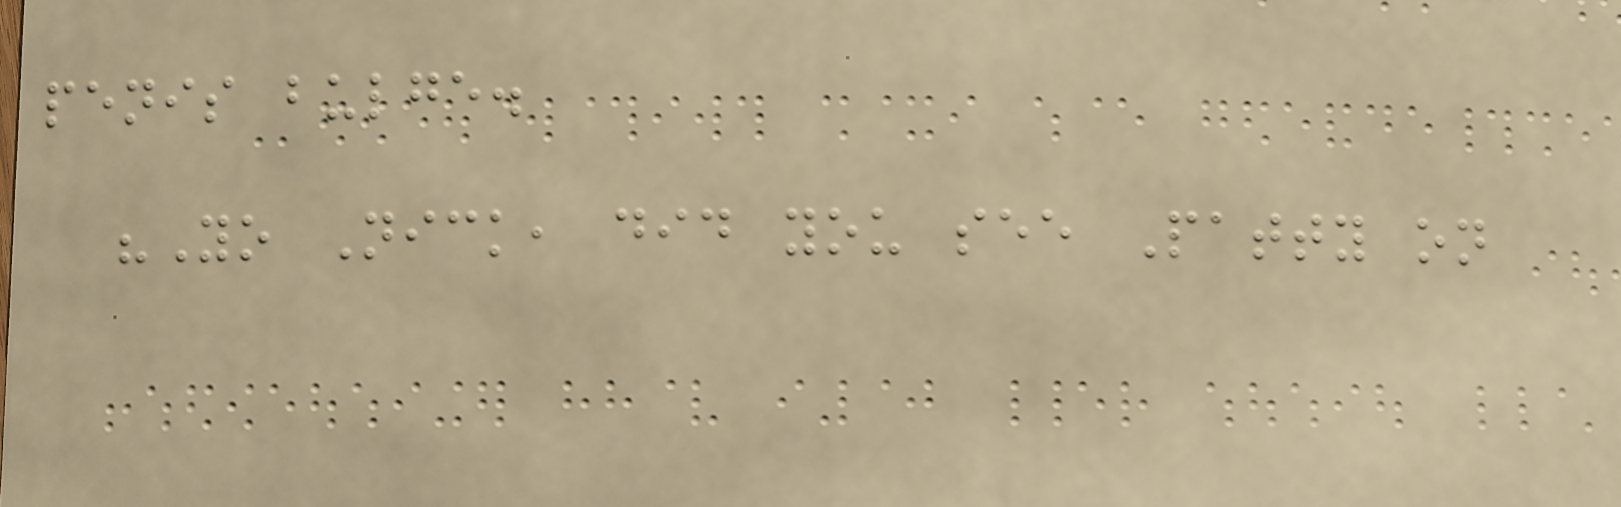penis bulge.
"Yo Nick, did you see Patty on
